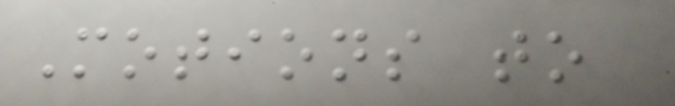Motions to
